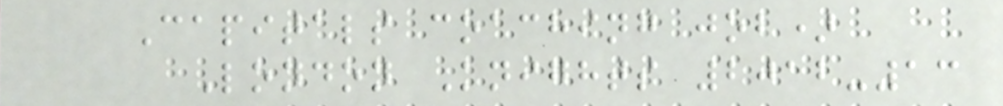Capitals coaching job)
London Knights 2012-13
